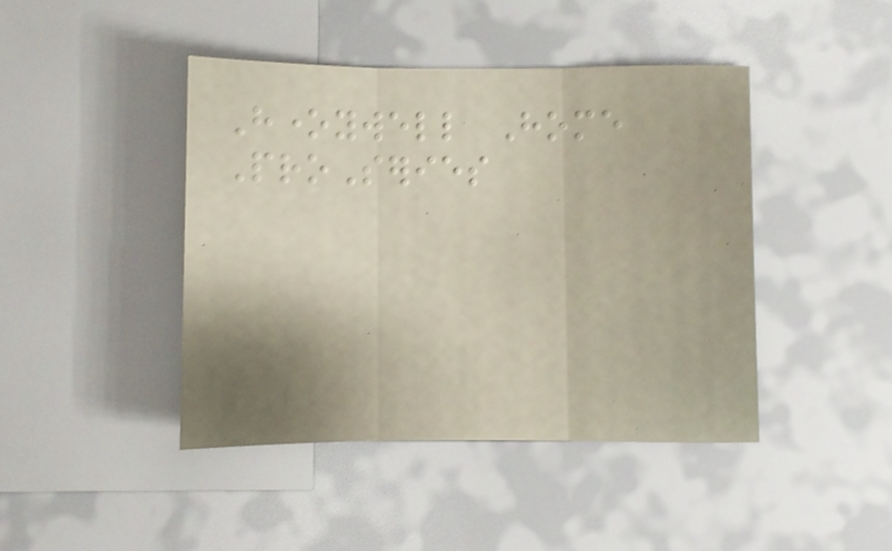Honeywell Home
ProSeries
